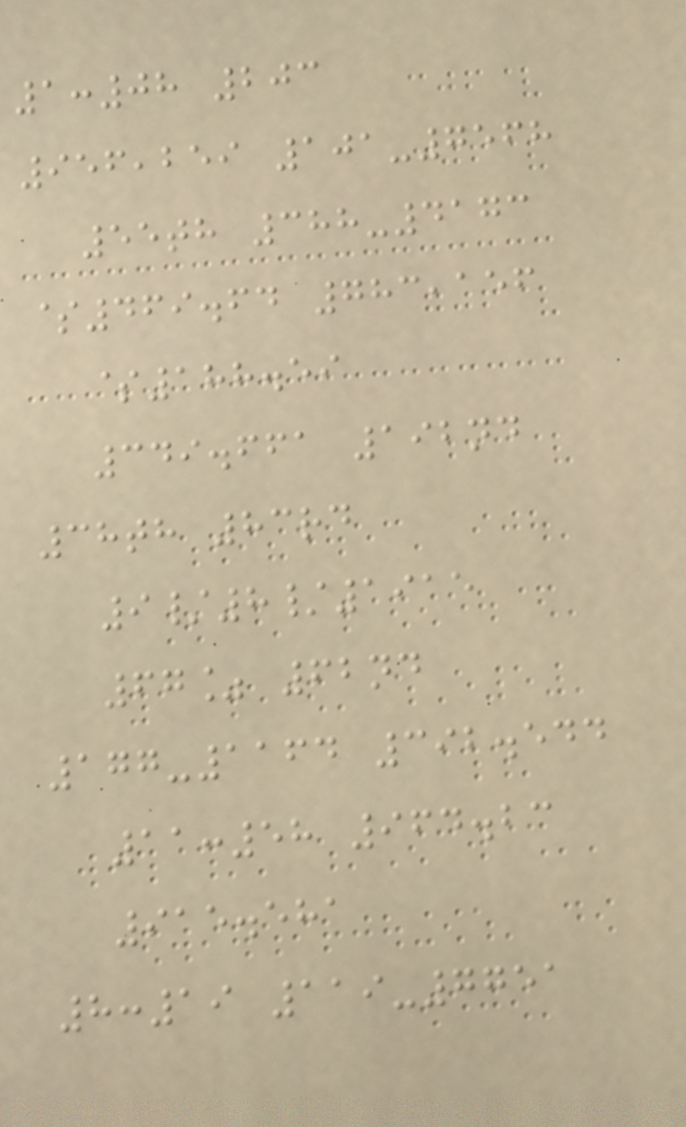1:08 203
956,259 101-7568
55th 388-4173
$469.64 783,156
$188.59
349.661 192nd
38th 83rd
9/8/1915
67% 62nd
177-1164 392.544
11:58 964.23
915.581
8:19 119-7751
